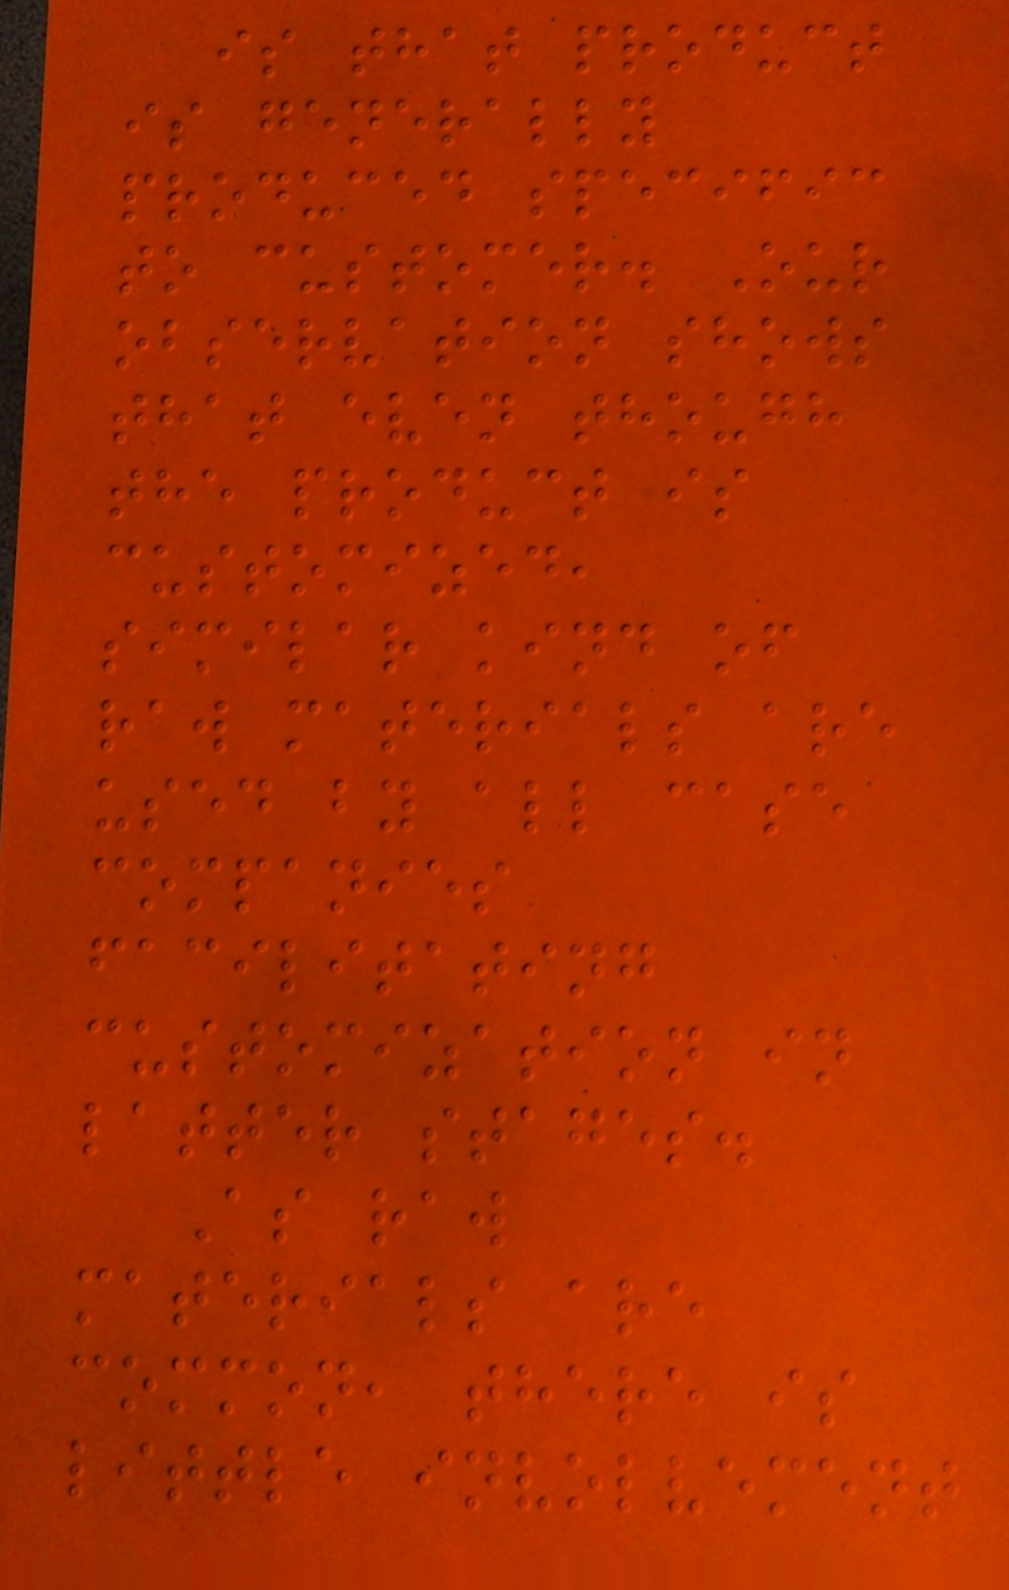is that product
is generally
produced specific
to customer. Our
observation shows
that even though
the product is
customized,
similar kind of
raw materials are
used by all case
companies
facilitating
customization in
latter stages.
As raw
materials are
common, there is
little involvement
